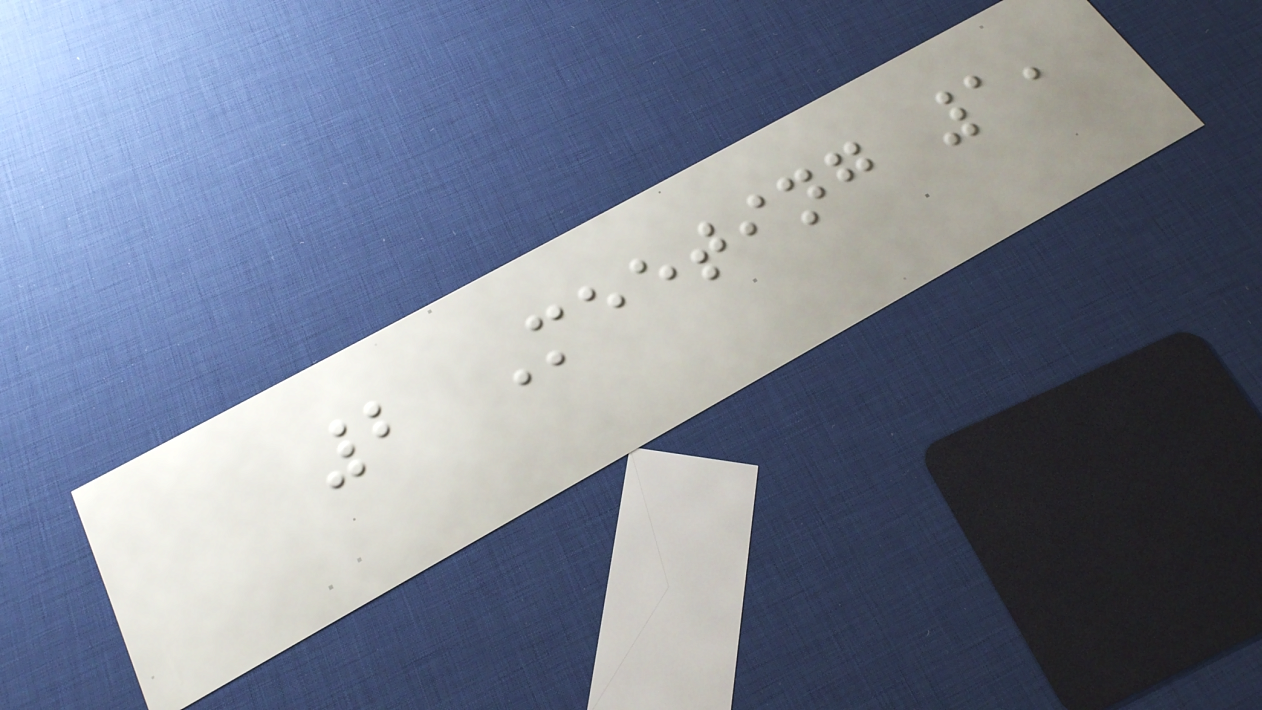2 Meeting 1,
